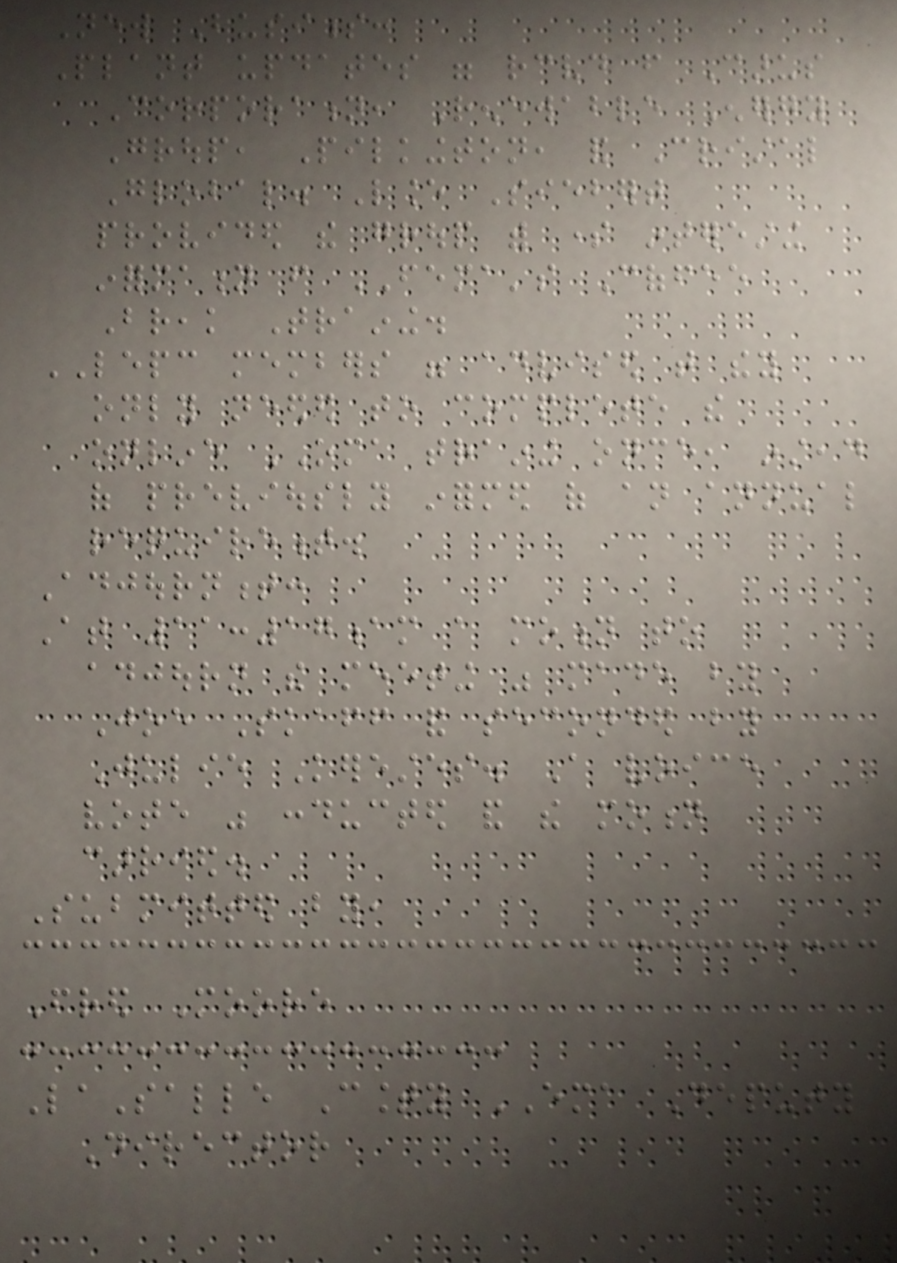New Business:
Plant updates were received from Carus
Corporation, Renewable Energy
Group, Pilkington, and Cristal
Global. Lance Siebert
provided the group with some interesting
information from FEMA's Coffee
Break Training.
LEPC members were advised that they
only needed to complete the
online OMA training once, instead
of previously informed of an annual
requirement.
Adjournment:
At 11:17am a motion to
adjourn the meeting was made by
Joe Skaff and seconded by
Julie Kerestes. A voice
vote was conducted and the motion
carried.
Submitted by,
Fred Moore
LaSalle County EMA Deputy
Director
